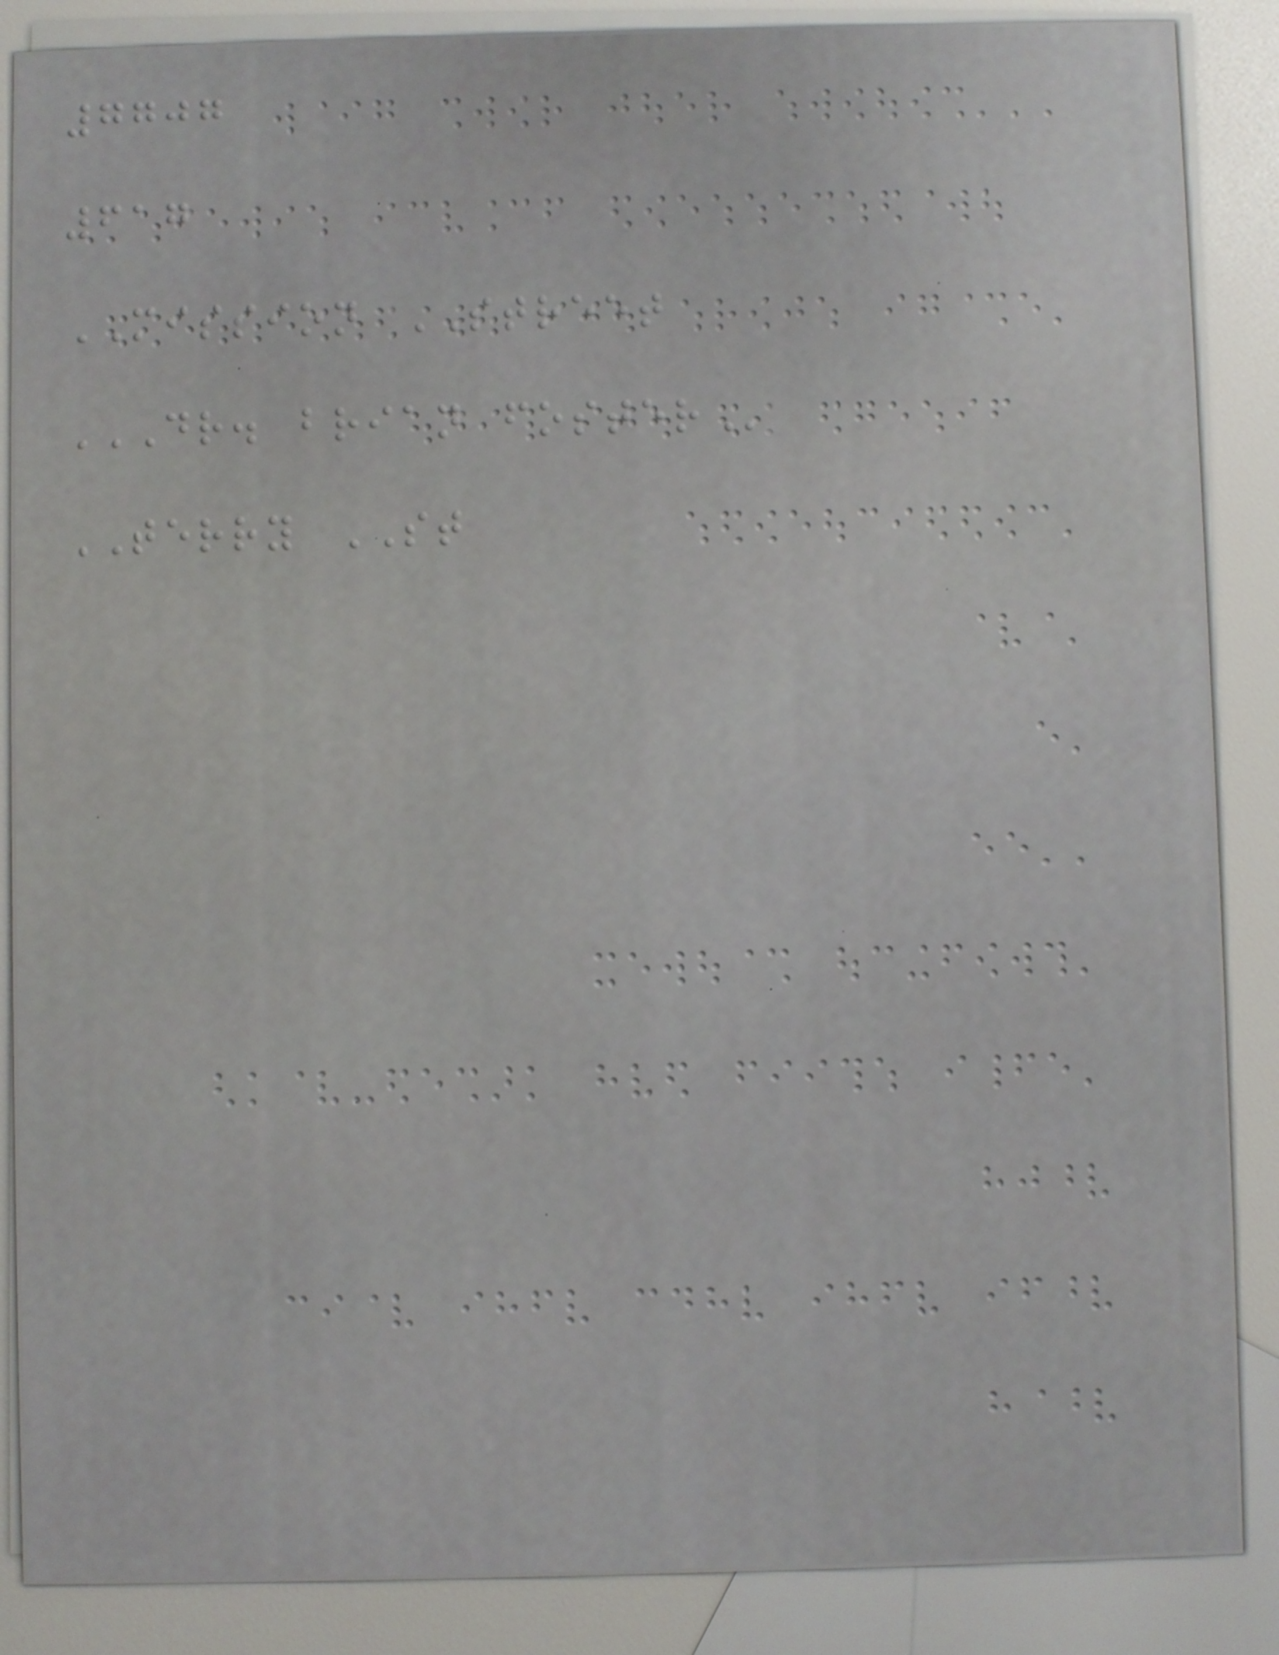7707
617
MISSION STREET
DR. BRIAN FOSTER
TERRY ST
